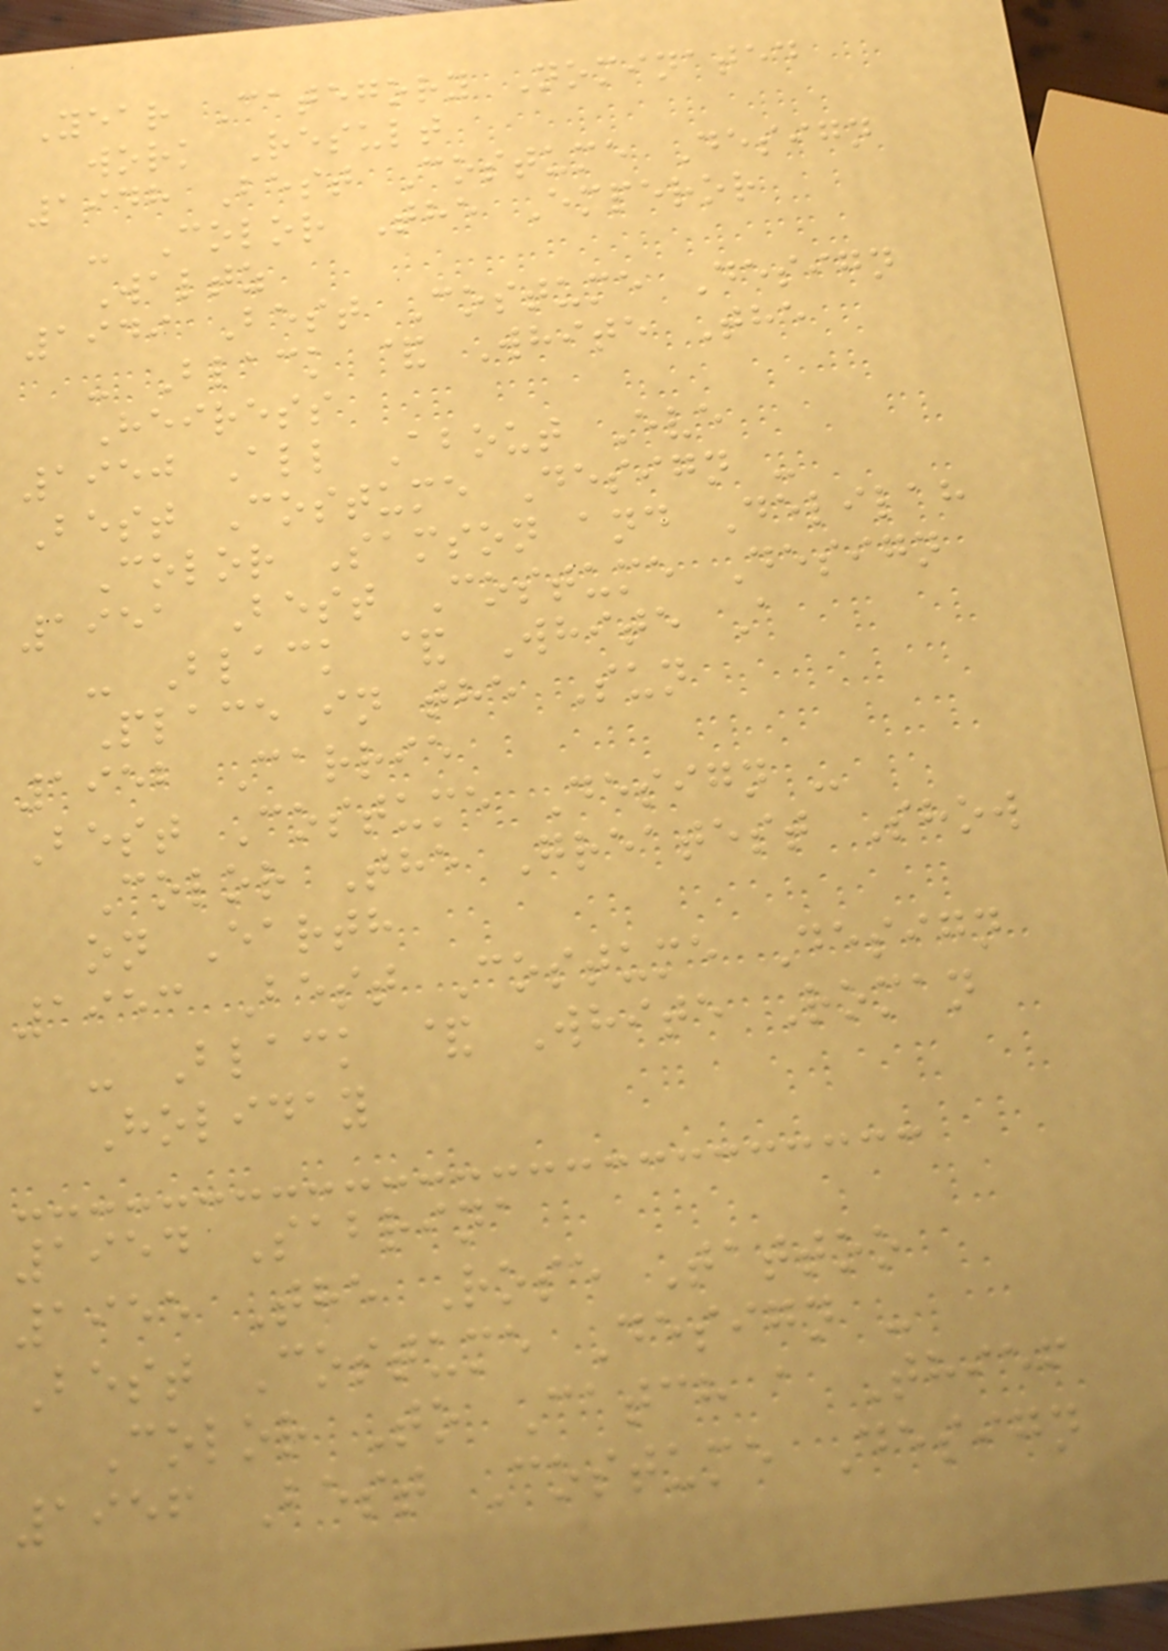Year Category Nominated
work Result
1948 Best Costume Design
- Color The Emperor
Waltz
1949 Best Costume Design
- Black & White The
Heiress
1950 All About Eve
Best Costume Design -
Color Samson and Delilah
1951 Best Costume Design
- Black & White A
Place in the Sun
1952 Carrie
Best Costume Design -
Color The Greatest Show
on Earth
1953 Best Costume Design
- Black & White Roman
Holiday
1954 Sabrina
1955 The Rose Tattoo
Best Costume Design -
Color To Catch a Thief
1956 Best Costume Design
